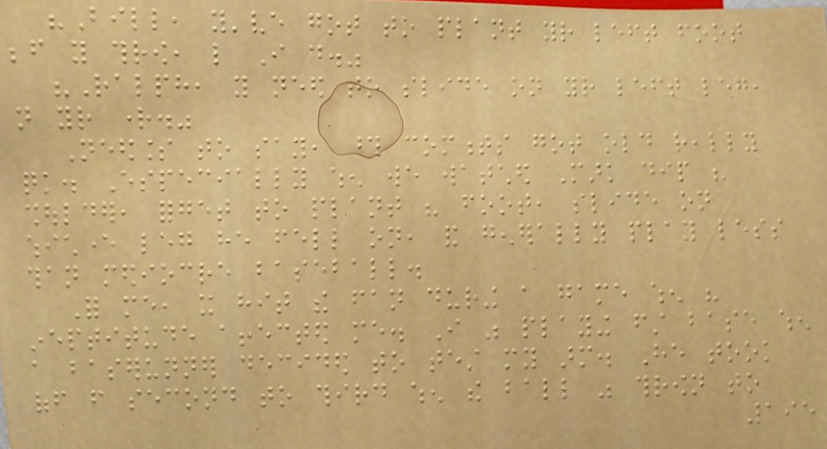"Bill, you've got to plant your left foot
before you throw, like I do."
"Ralph, you need to slide on your left leg,
not your right."
Needless to say, those comments got old really
quick. Especially when we watched Mark dip his
shoulder, forget to plant his foot, slide on
whichever leg he fell on, and generally play less
than mediocre baseball.
For me, it hit the fan during a game when his
ineptitude affected me. I was playing first base when
a baserunner decided to test my arm. He took
off from second to third when the ball was thrown to
195
